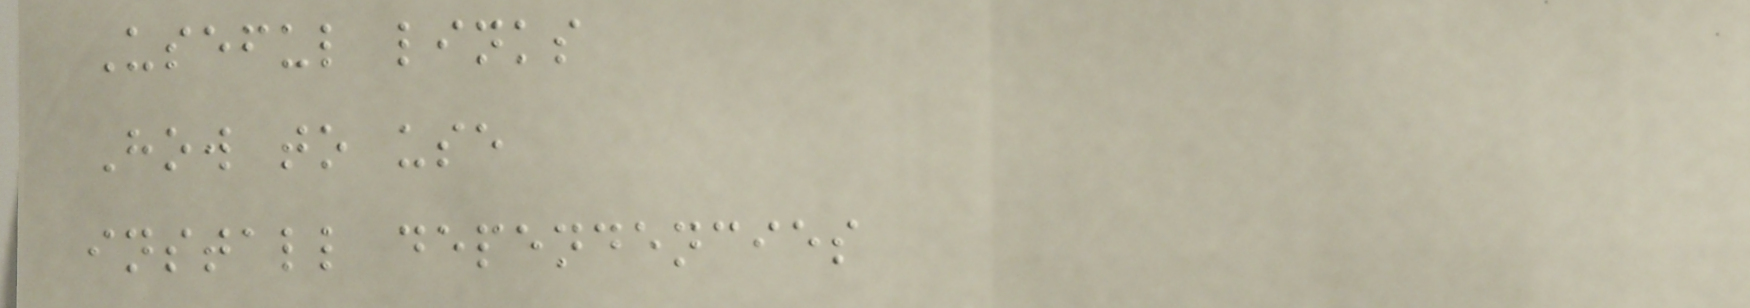Useful links
How to use
install dependencies
